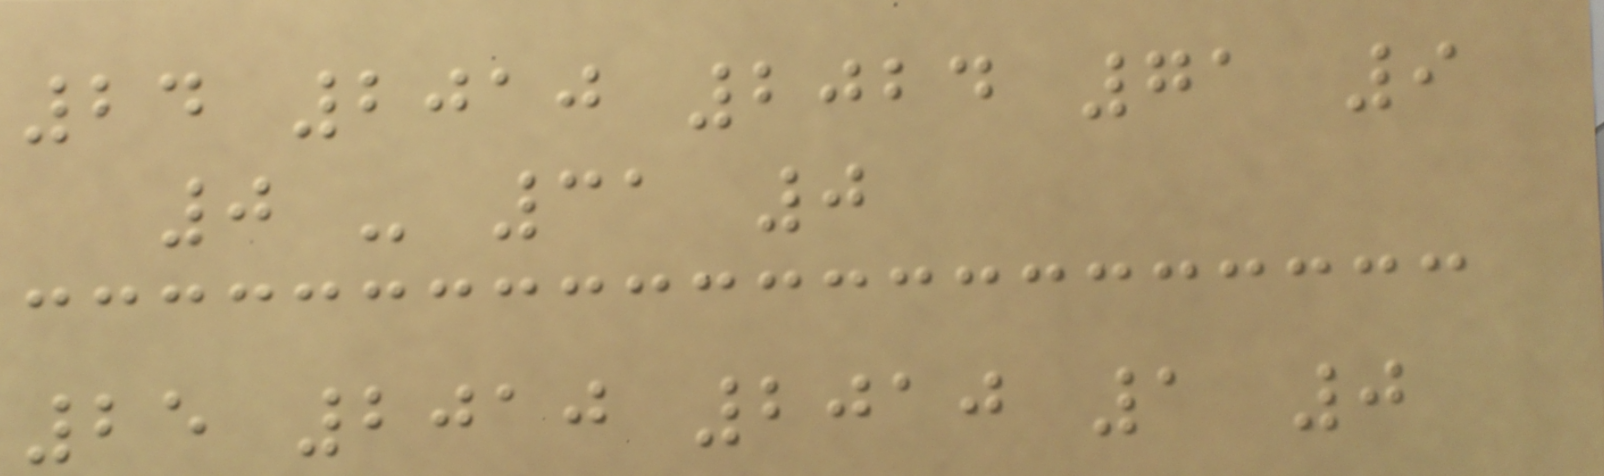24 2010 2024 71 9
0 - 31 0
25 2010 2010 1 0
